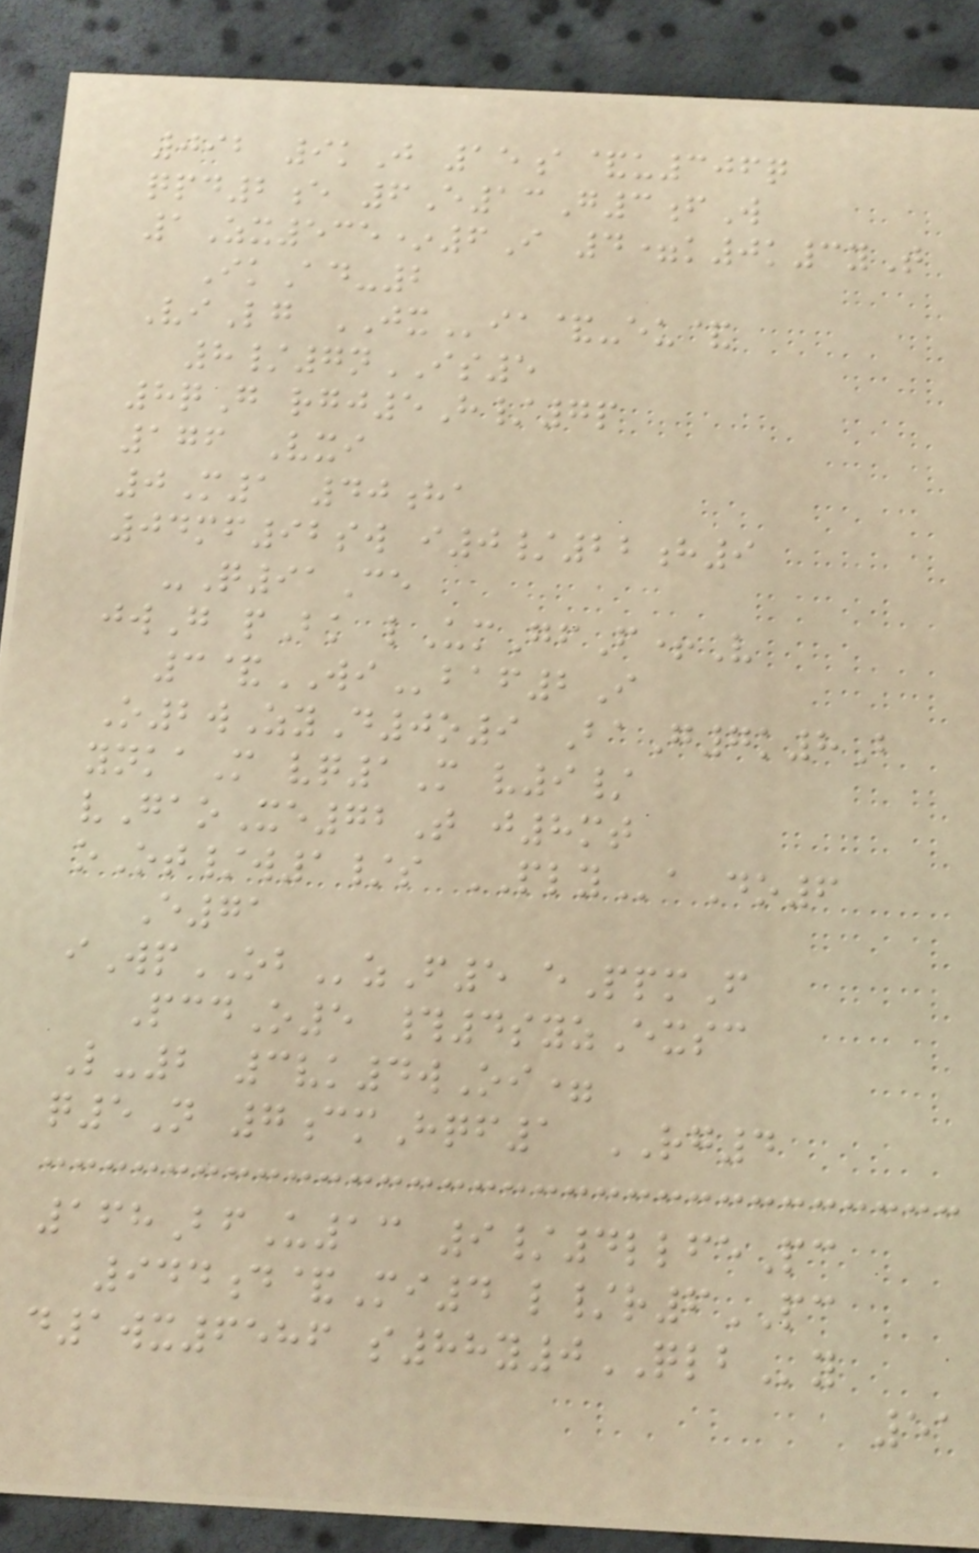092 9kJ 15a&u306q
qpd2e 6E13G3fW
1Zx535*6I 4=k0k3yT
IkAd-2
ViLg JXia&-eu&
8/7nIS5
8qG rgj5H/7p
176 Vxi
0M1 40ha
04mf92sw i0/22h9
-Q91Ce
jwG pBk lUmGfF+V
3&WIbaf2I
O2wZyD0o9 BaG7k8B
ynkaM vq1M v9/
vGaoXe72T j8mt
oOt/w1/s PLYaDo6
E71
iWpOBzF5 ePpmF
PcdO5 #4syzExsc
L-2 3vk4wOi=
q5N 7cmHqf1 RG4
168BfU13 9/4llfePc
944d&Mi4 l/r6PC
d1wx6586 s88y0QLBy
51
